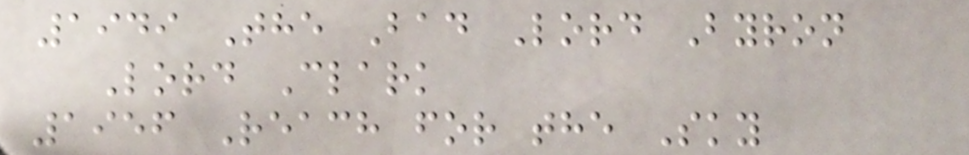1949 The Bad Lord Byron
Lord Clark
1956 Reach for the Sky
